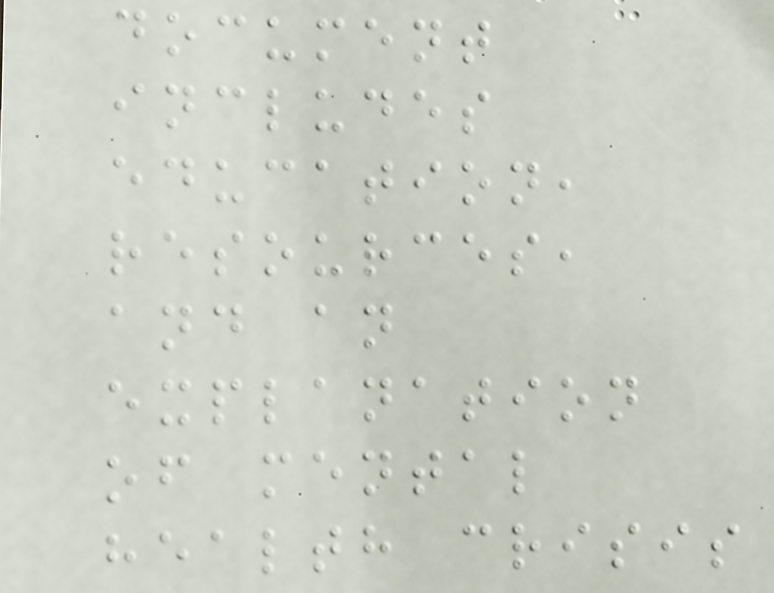document
includes
education,
resources,
and an
explanation
of mental
health crisis
